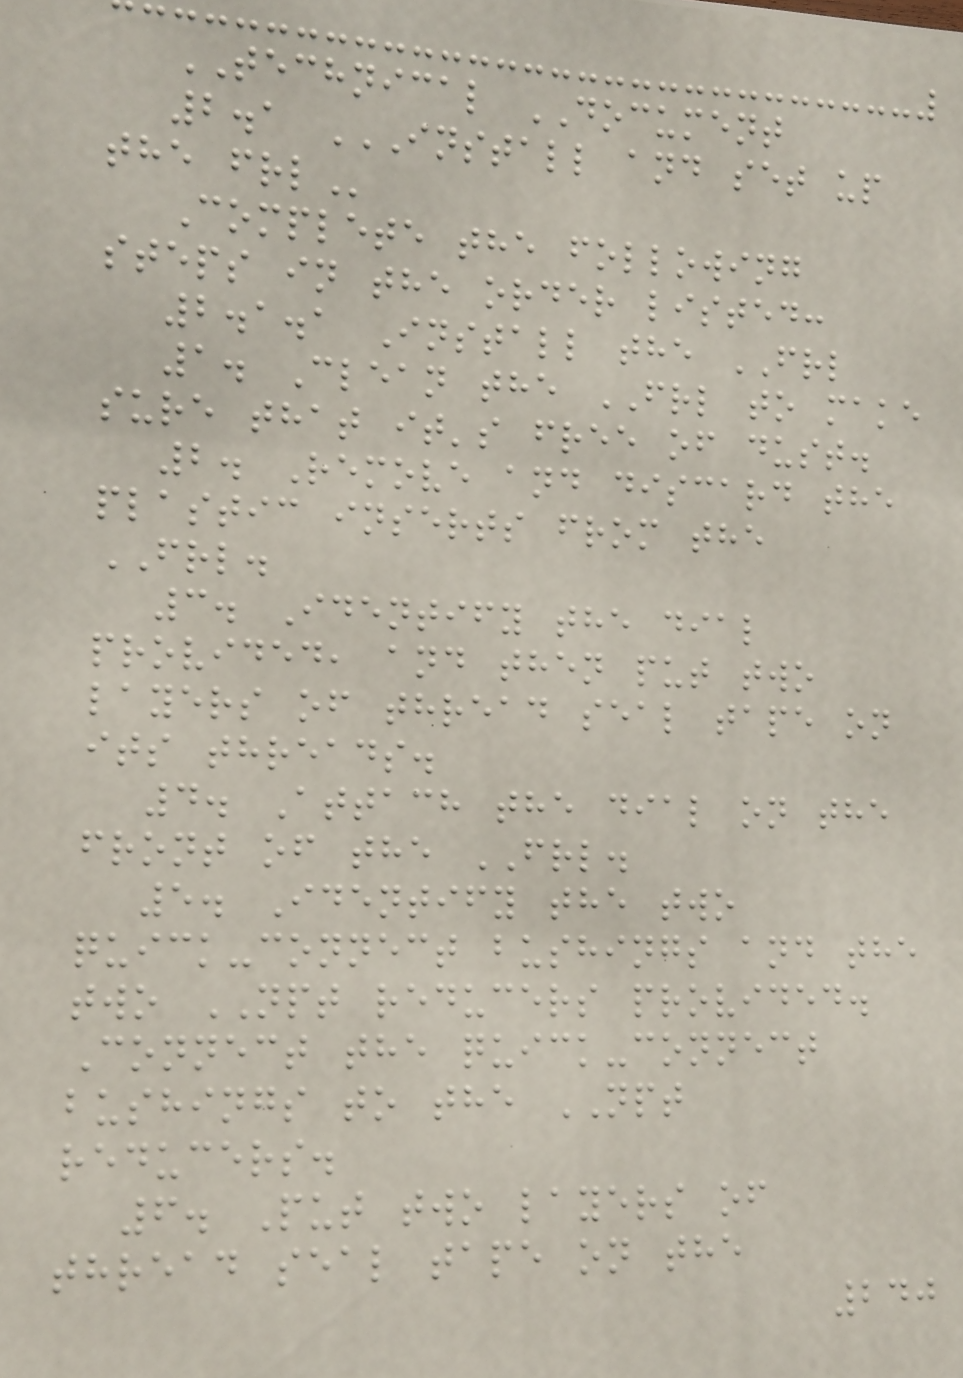TECHNICAL DOCUMENT
2.1 INSTALL AND SET UP
THE FRL
Complete the following
steps in the order listed:
2.1.1 Install the FRL
1. Clean the FRL to make
sure that it's free of dust.
2. Remove and discard the
plastic inserts from the
FRL.
3. Identify the dial
provided, and then put two
layers of thread seal tape on
its threads.
4. Attach the dial on the
front of the FRL.
5. Identify the two
quick-connect bushings and the
two NPT reducers provided.
Connect the quick-connect
bushings to the NPT
reducers.
6. Put two layers of
thread seal tape on the
240
